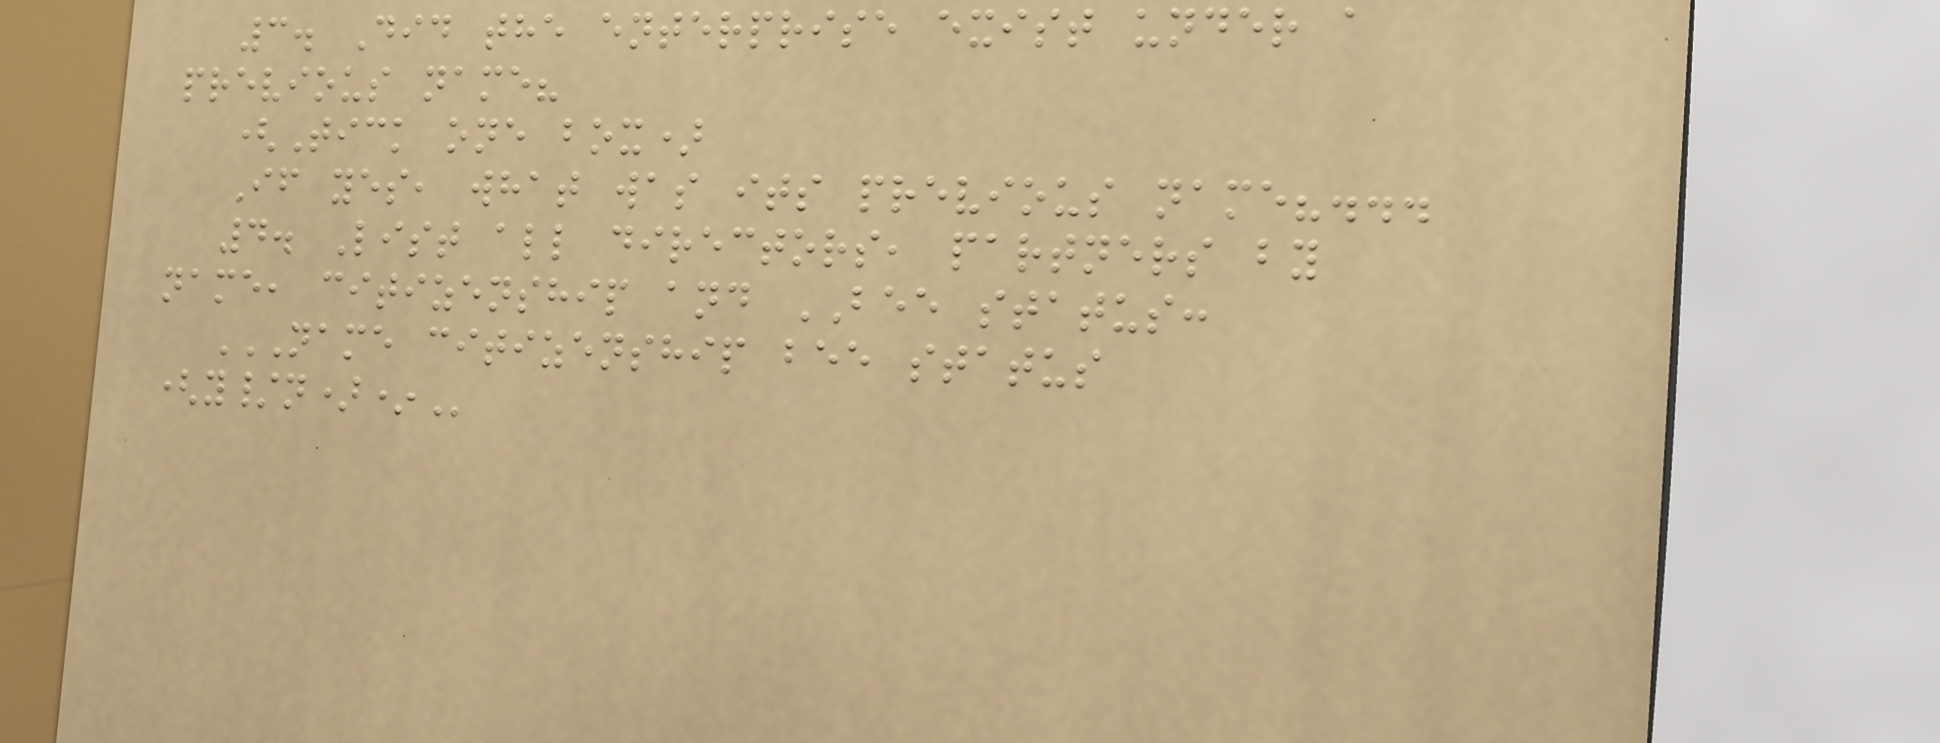3. Did the enterprise exist under a
previous name?
(Tick one box)
If yes, what was its previous name?...
4. List all directors, partners by
name, citizenship and BEE status:
NAME CITIZENSHIP BEE STATUS
(Y/N)*
